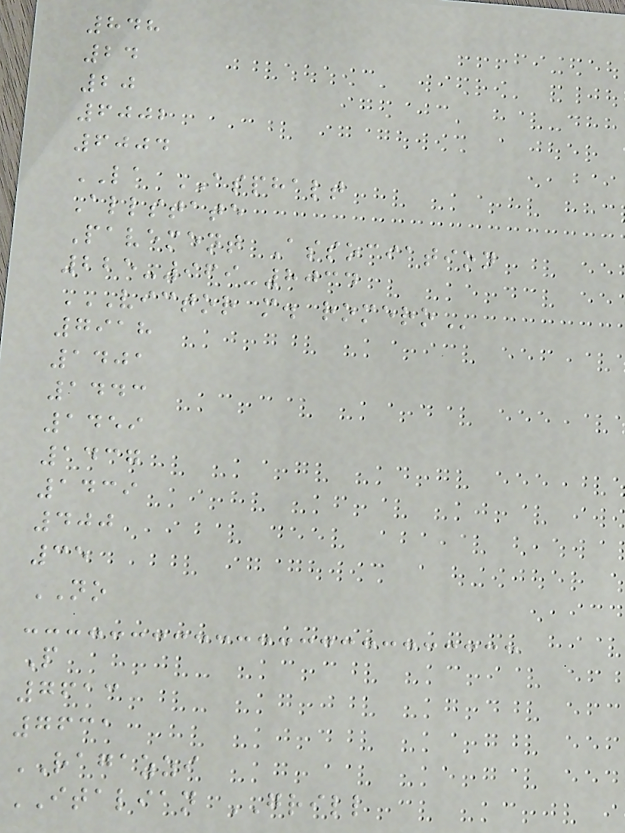848
24
20
6002
6004
LA ASPHALT
Allstate
Pavement Association
225-969-8034
VICTOR M. ROMERO
7918
1401
1443
1459
1437
1439
400
35
NO
P
7613
7631
RAGAZZI
ITALIAN GRILL
